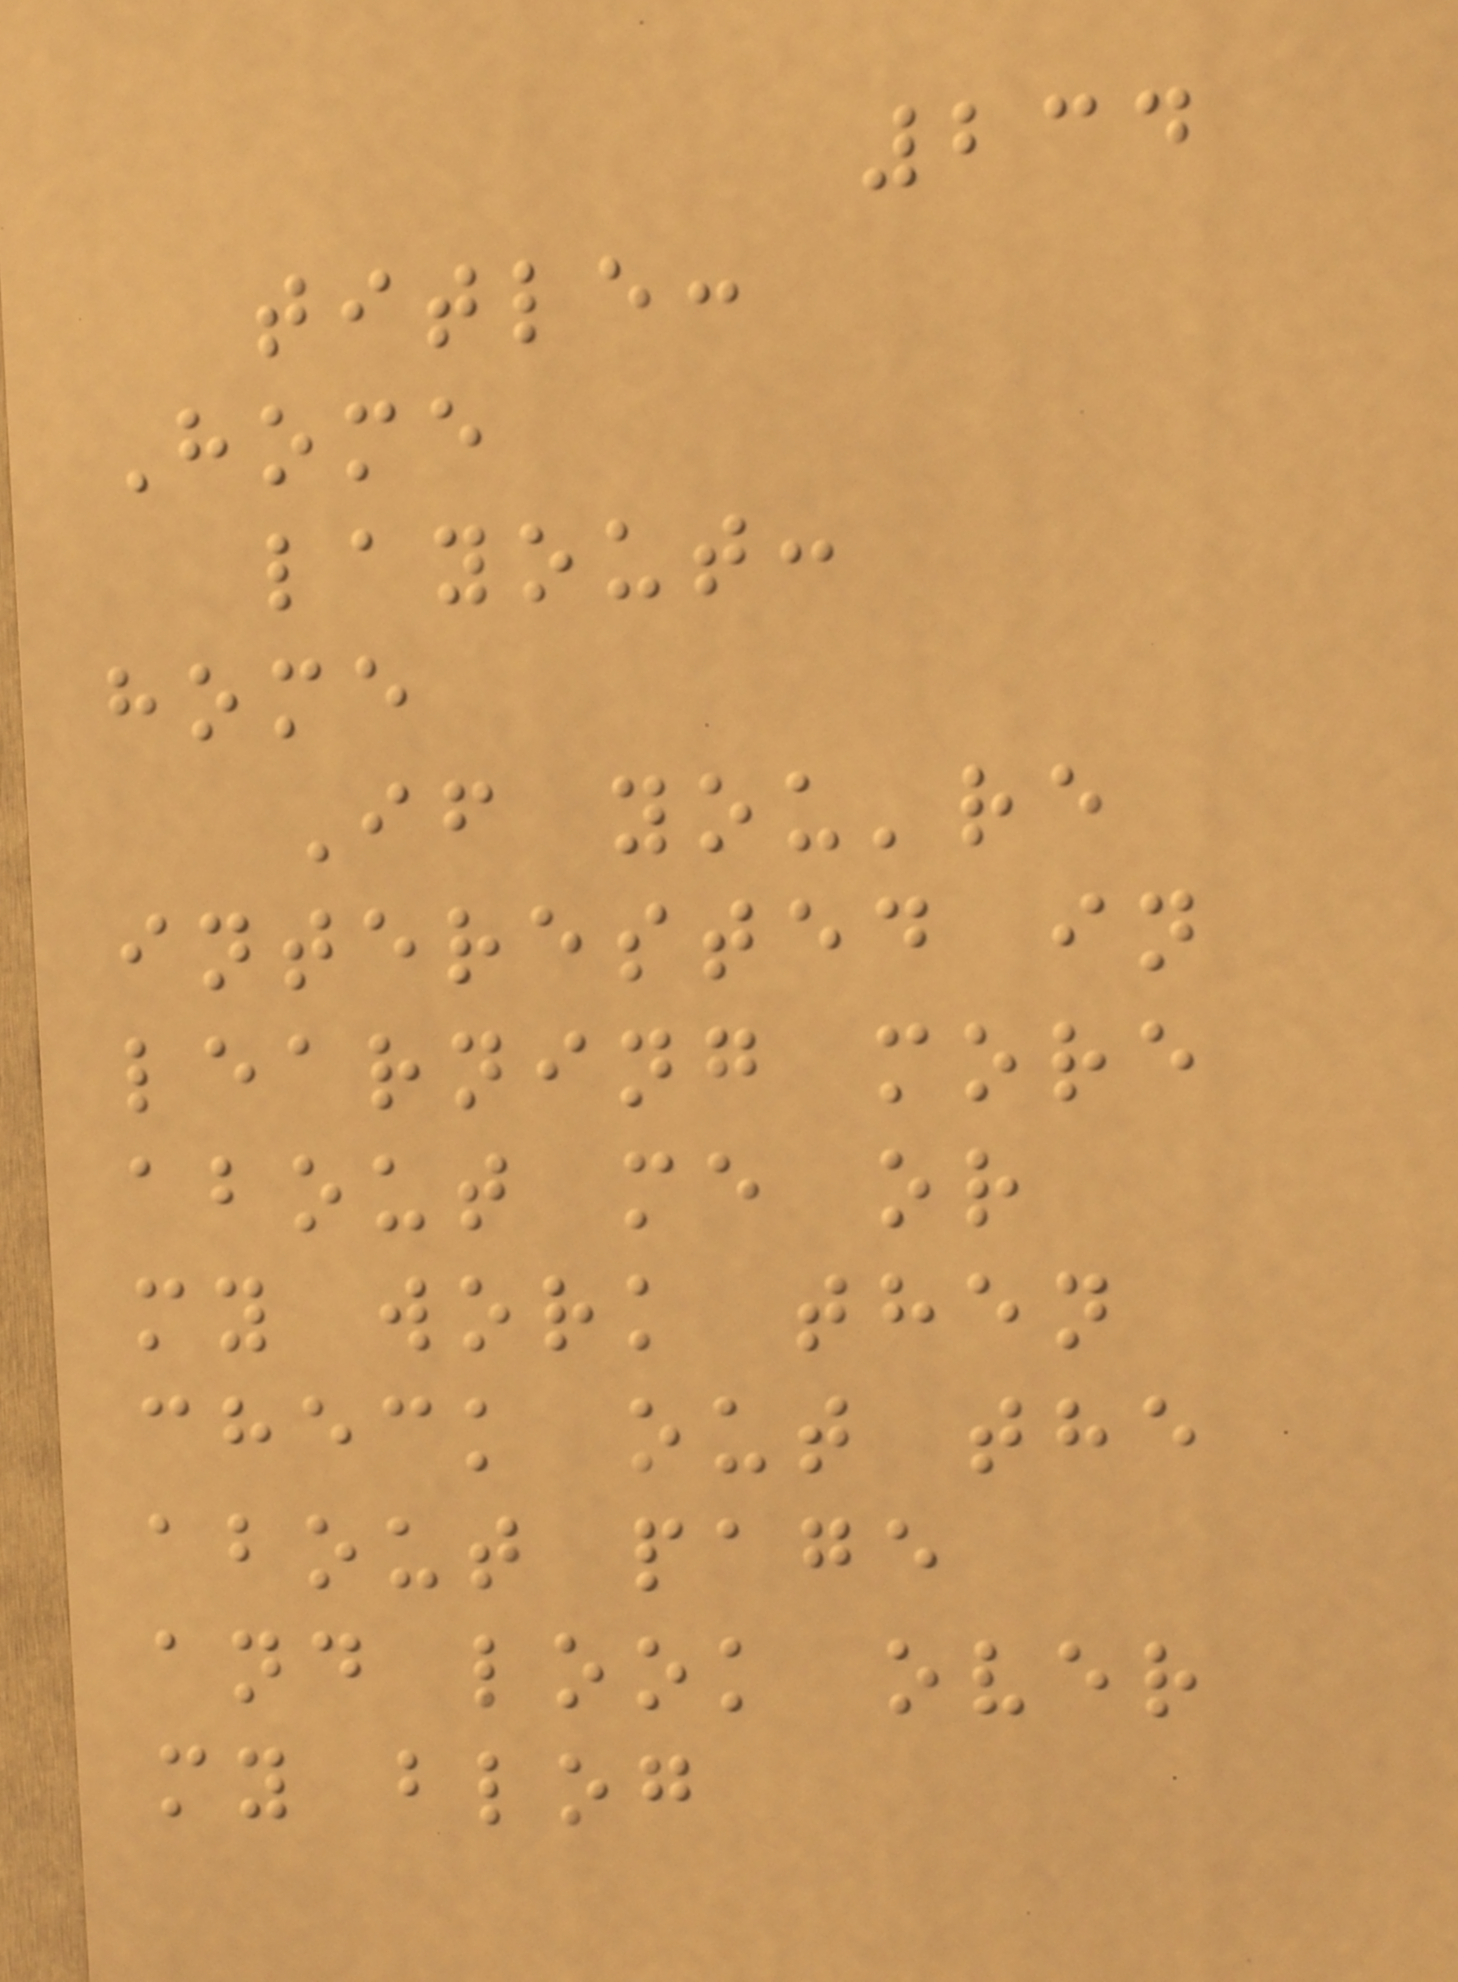234
title:
Home
layout:
home
If you're
interested in
learning more
about me or
my work then
check out the
about page
and look over
my blog
